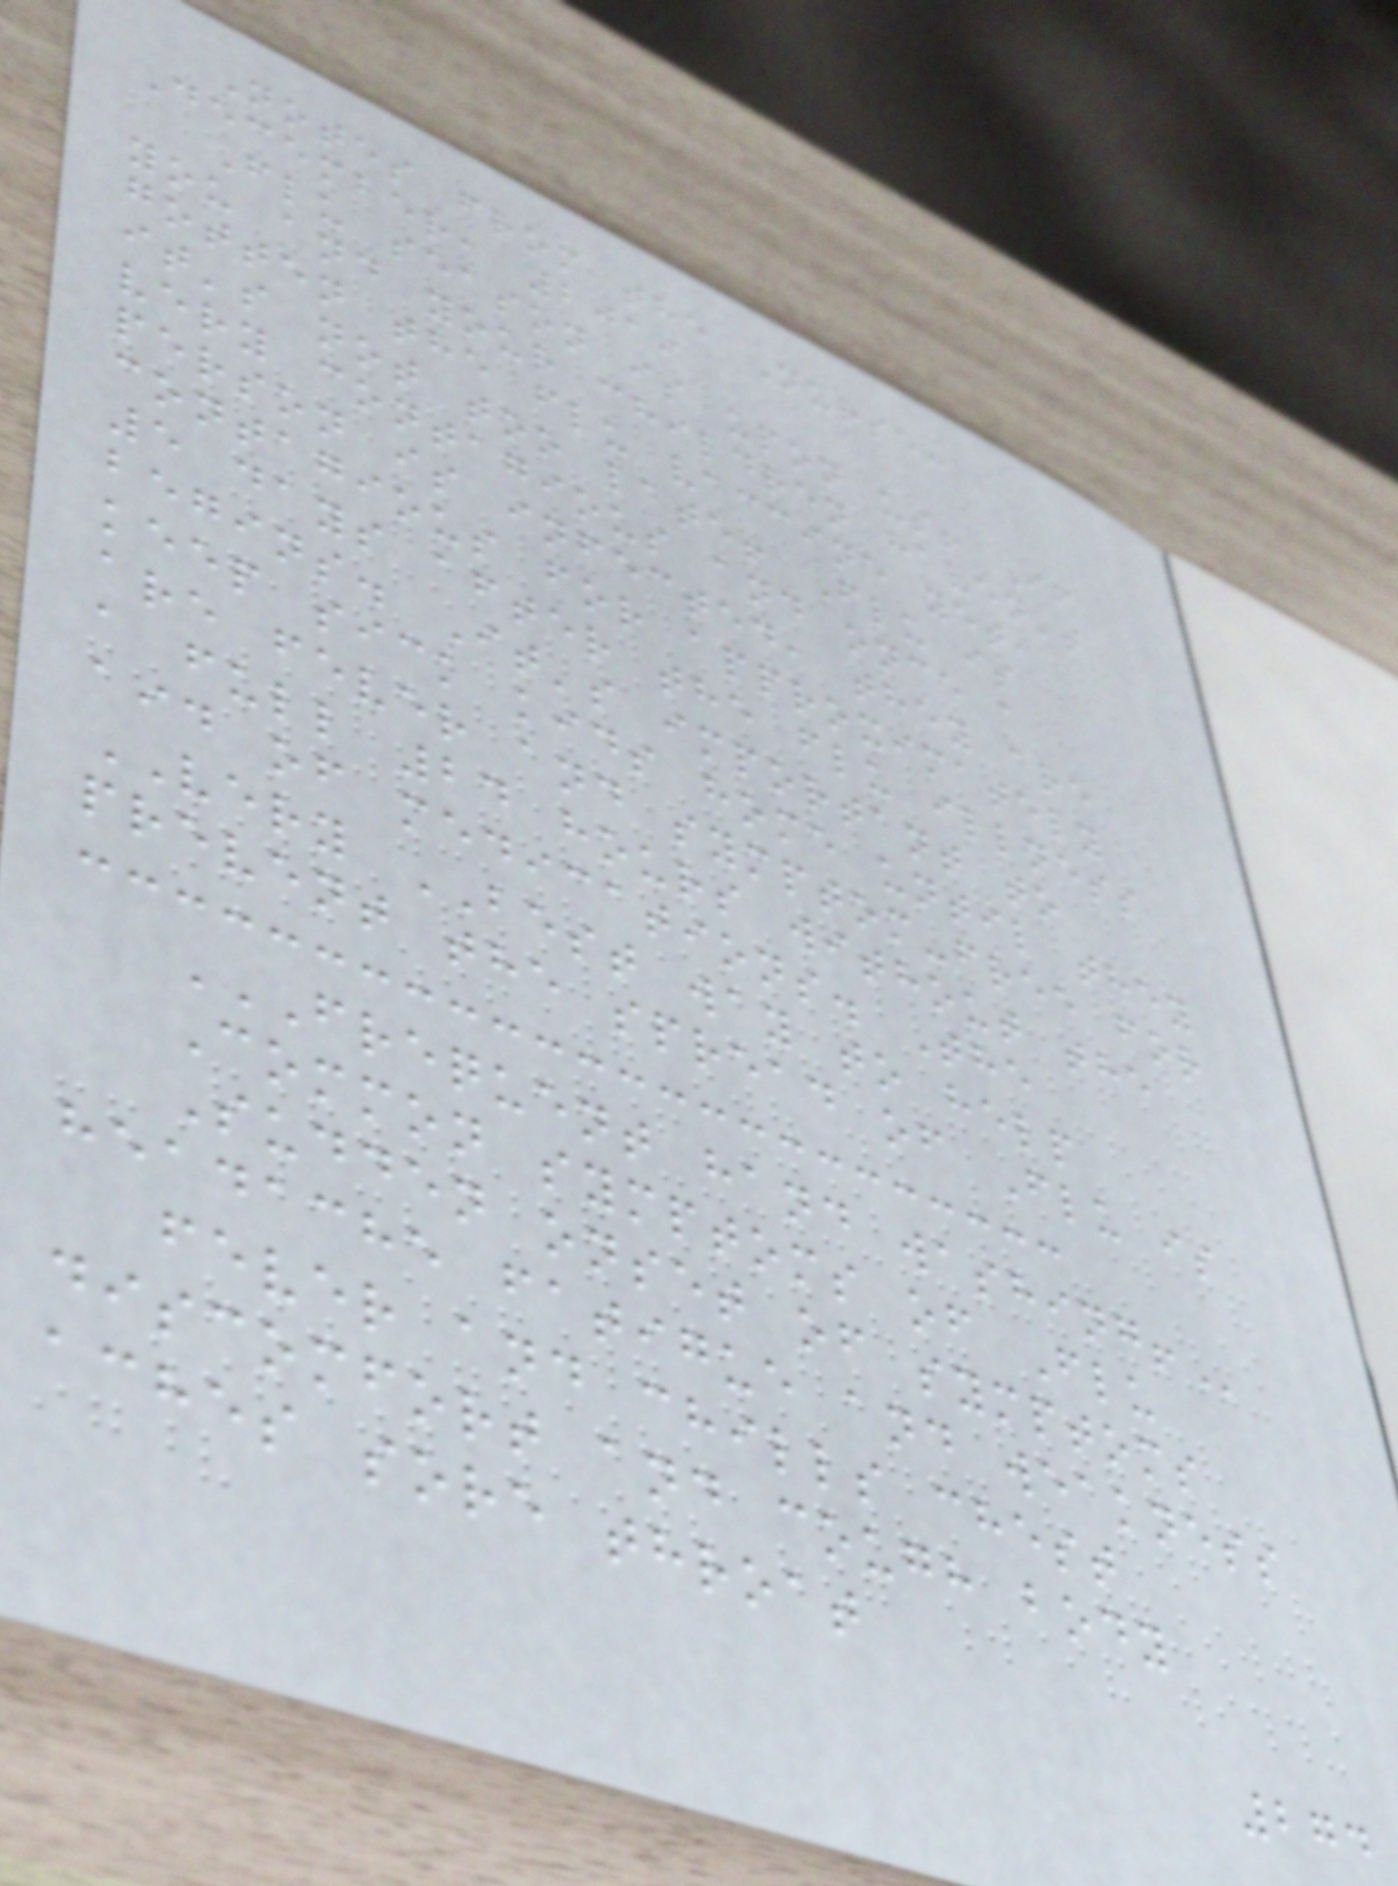Notes from the Nurse:
December, 2019
Flu season is upon us! If
you and your children haven't
gotten the flu vaccine yet,
it's not too late! Flu is
very contagious and once a
person is infected, they are
contagious for approximately
5 days after the flu illness
begins. It's important to
keep sick kids home until they
are fever and symptom-free for
a full 24 hours without the
aid of medications. The
VERY BEST way to help
prevent the spread of Flu is
FREQUENT HAND WASHING!
Common symptoms of Flu
Sudden onset of symptoms
headache fatigue and weakness
fever and chills chest
discomfort and cough body
aches sore throat
274
